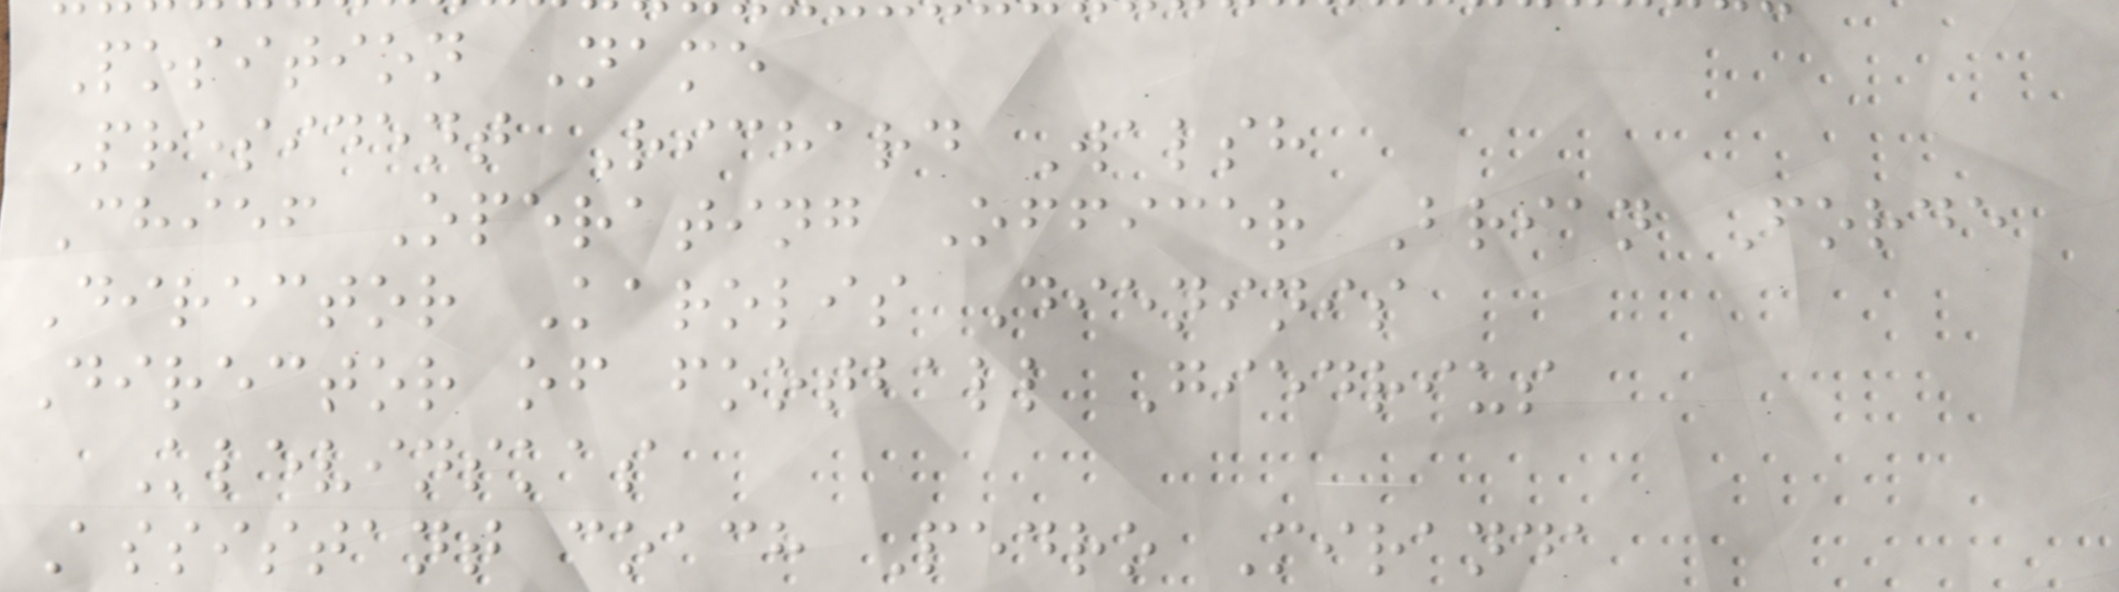Position Name
President Richard Walsh
Chief Operating Officer Brian Forde
Director Karolis Dieninis
Director of football Giedrius
Klevinskas
Assistant coach Pedro Miranda
